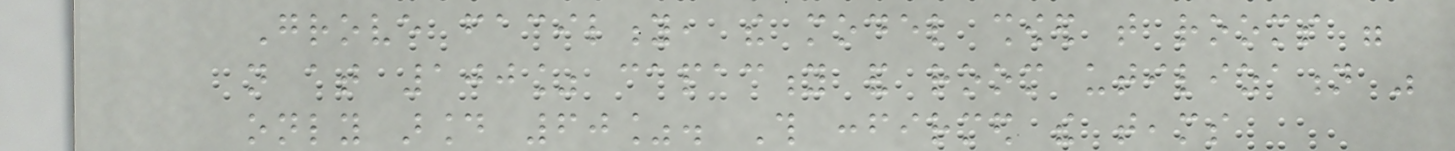Grove facility, the model showed that rooms were
not at 100% capacity and room utilization was
only around 60%. This confirmed the teams
